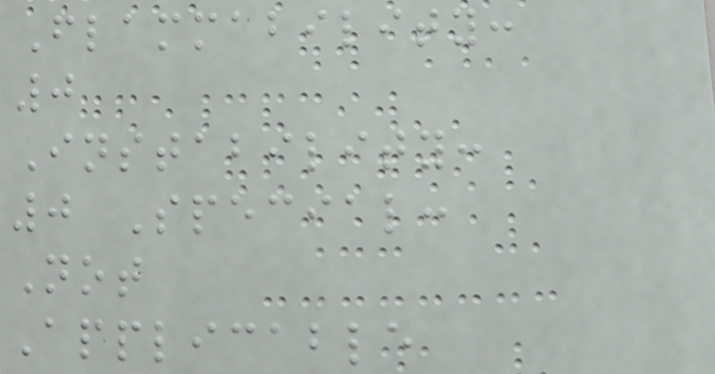Flammability:
0
Instability:
0 Special:
Not
Applicable
